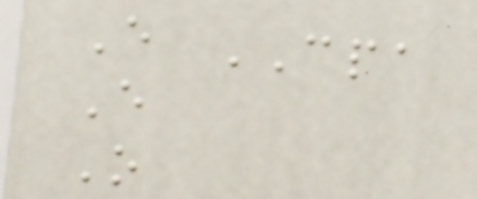E CPA
E
O
